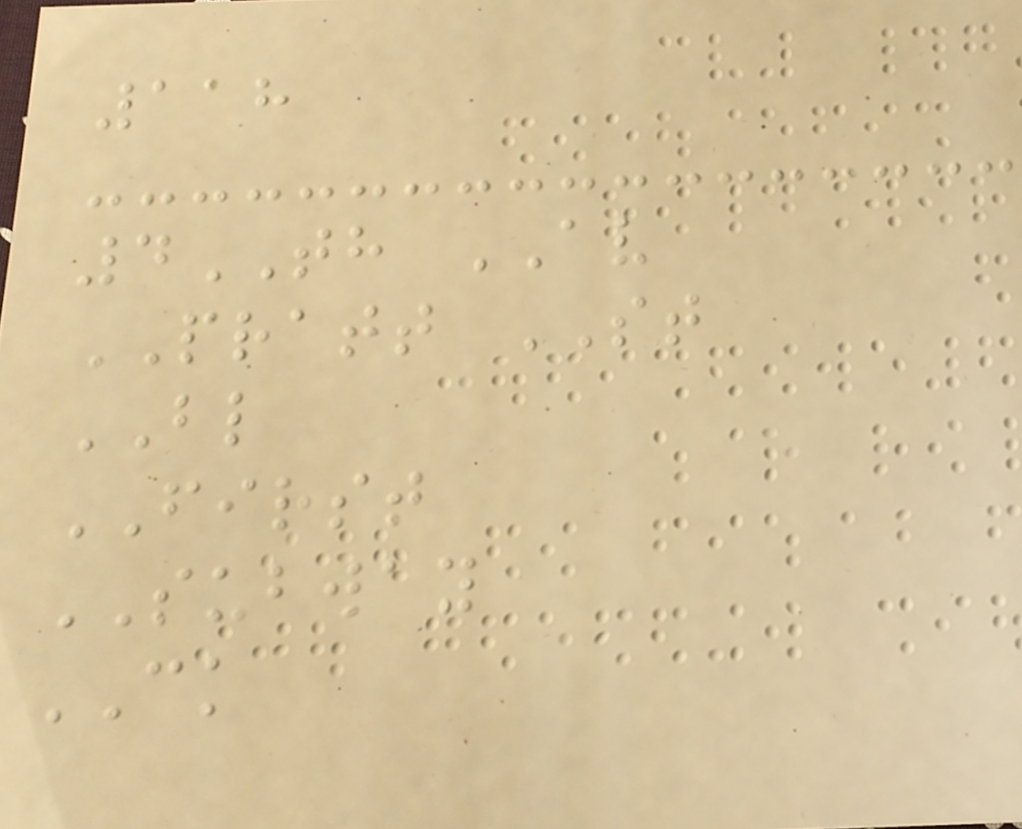118
4TH AV
PRATT ST
BL
FIRST
SUBWAY
CK
